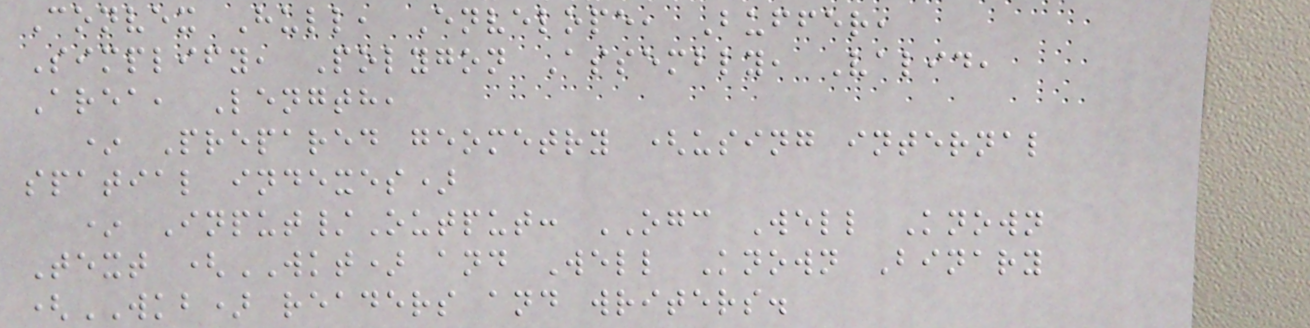Convex Hull, Envelope, Buffer,
Simplify, Polygon Assembly, Valid,
Area, Length,
* Prepared geometry (using internal
spatial indexes)
* Input/Output: OGC Well Known
Text (WKT) and Well Known Binary
(WKB) readers and writers.
